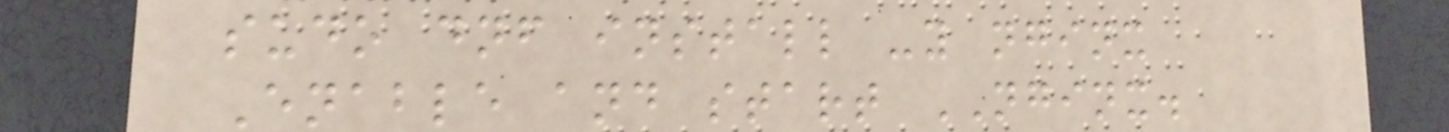sudo dnf install -y nginx
Enable and start NGINX.
